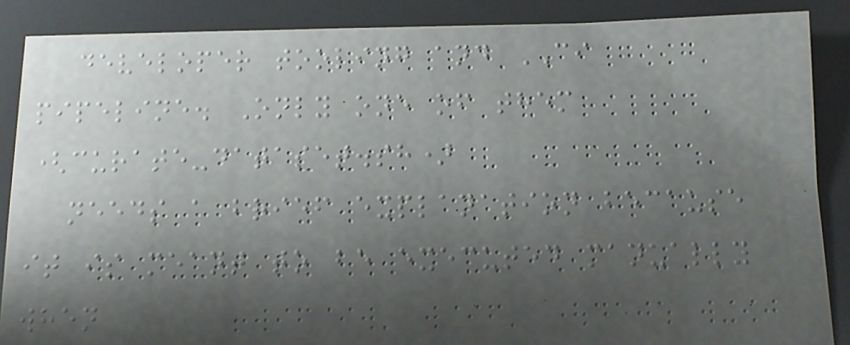developer tooling and CI
pipeline. Only one of them
(curate-dataset.sh)
needs a brief explanation because
it is meant to be executed manually
when
